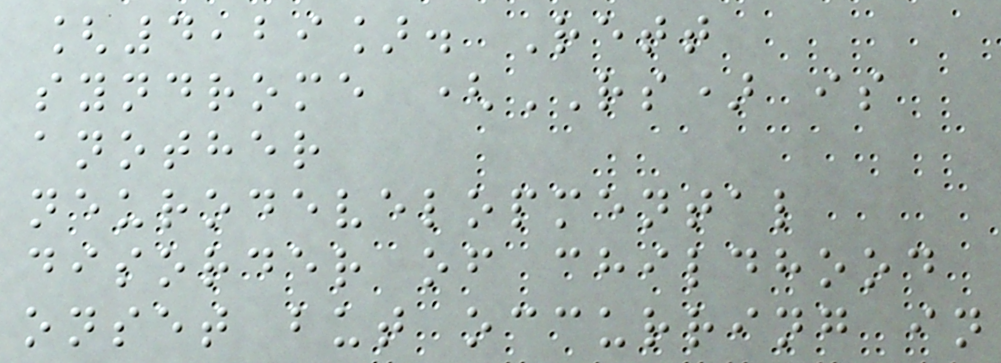[4,29]. Rett
syndrome (RS) is
another
neurodevelopmental
disorder of childhood
onset but occurring in
